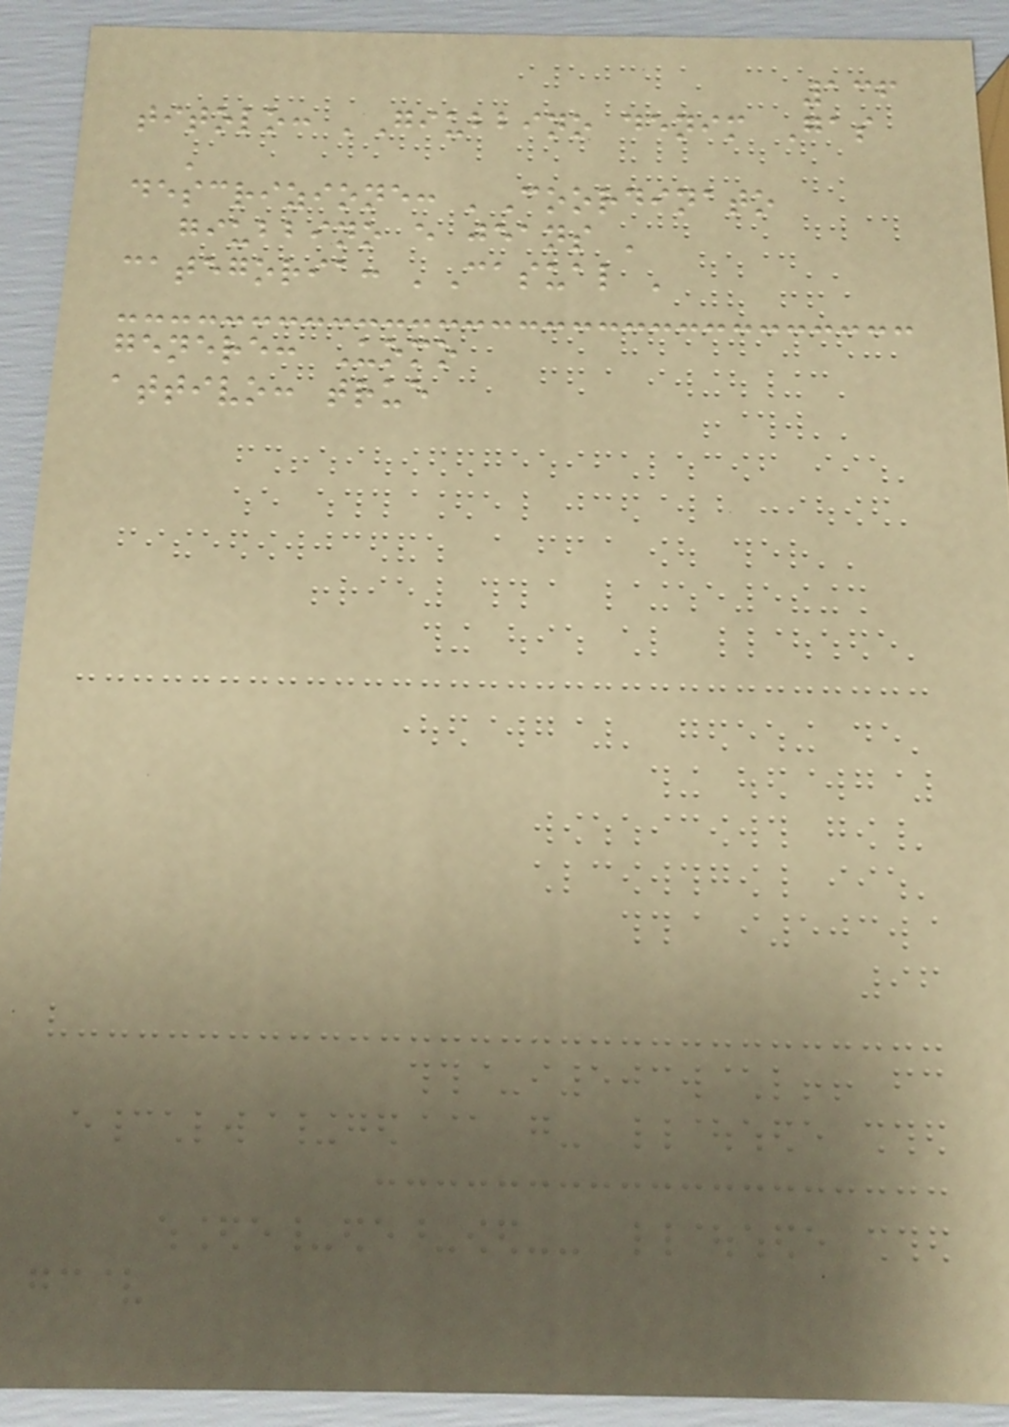136
titolo: 'Giubbino denim Gas
'
descrizione: 'Coordinato
giubbino e jeans '
categoria: 'Casual '
genere: Uomo
attivo: true
